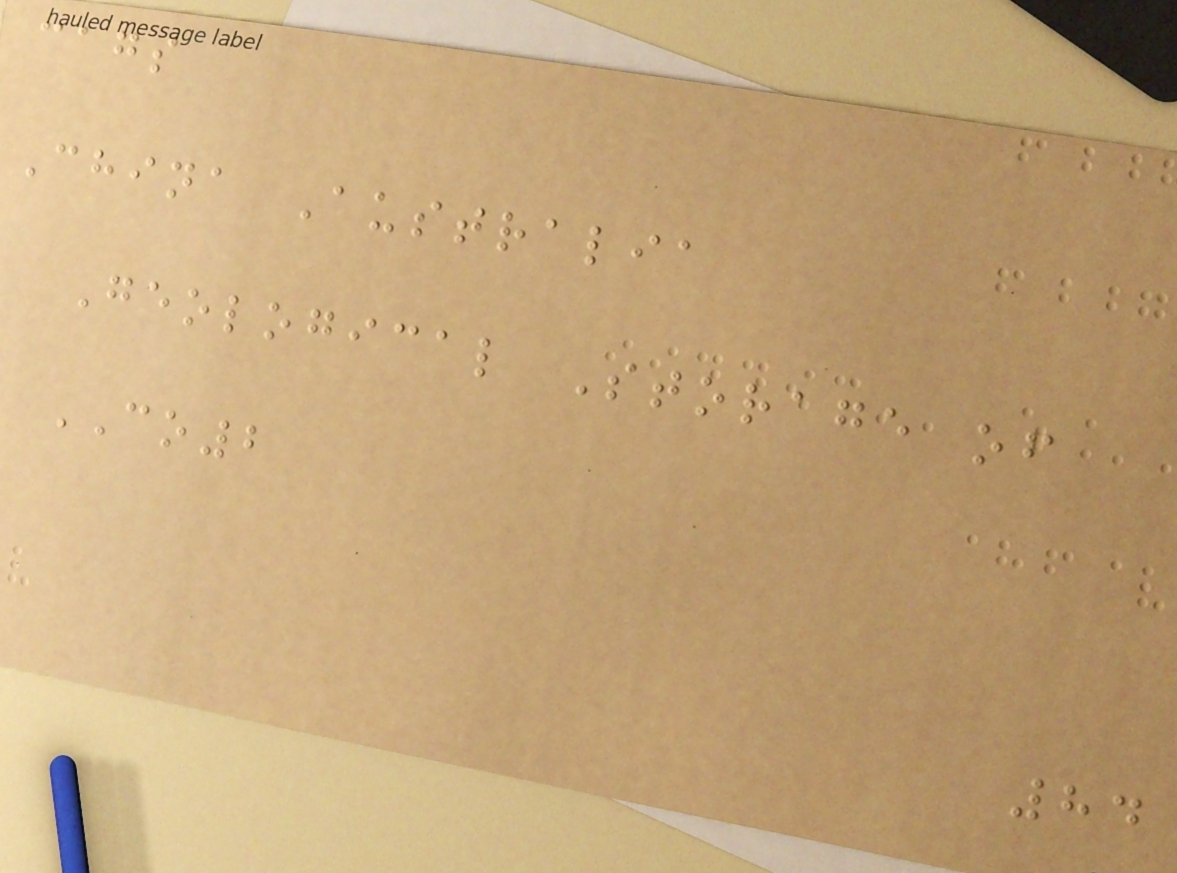cags
China Australia
Geological Storage of
CO2
84
